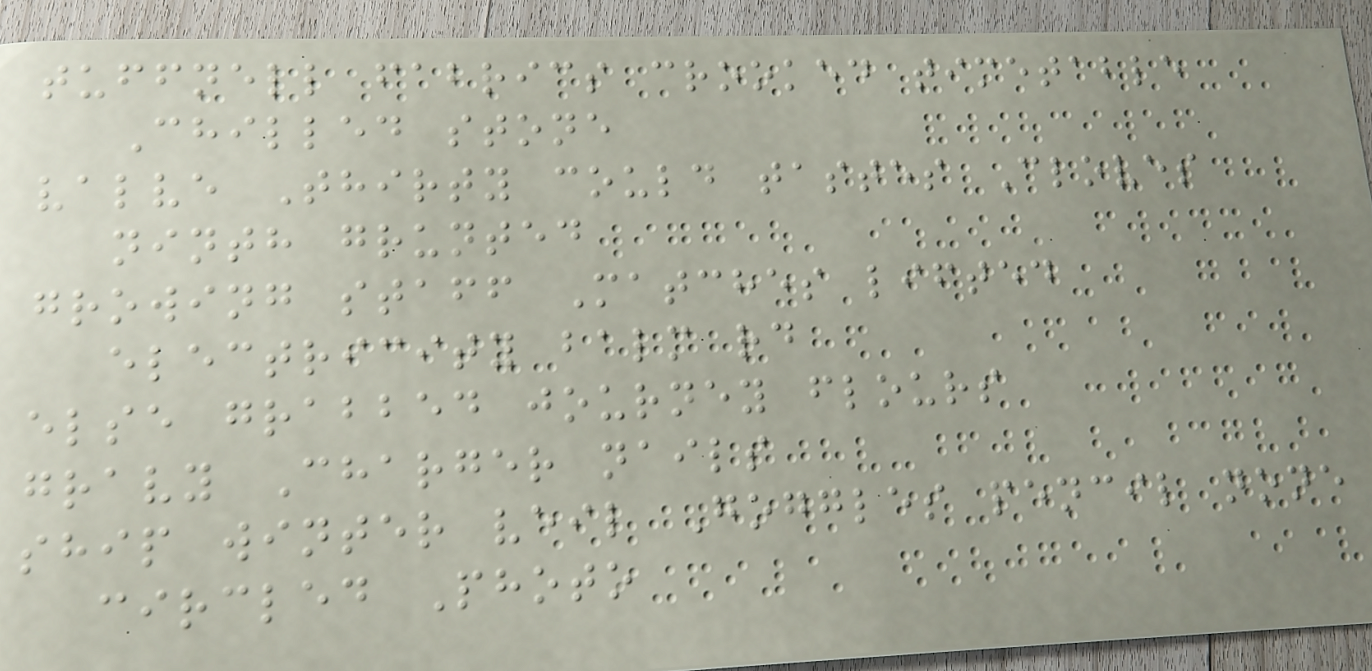tuffnell fabrics crooked timetable
Chilled stone
valve Thirty could tastes Cloves
ninth grunted
growing staff Matches lifted
electricity balm rd
else grabbed journey flours
gravy Charger nails
ship winter veil Goggles pencil none
circled Photo
